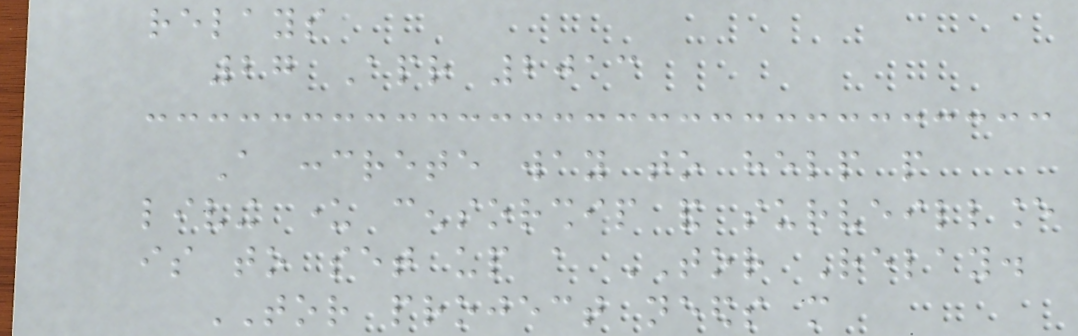relays
27 Apr 2013
A concrete way to help people
living under censorship and surveillance
is to set up a TOR Relay.
TOR project needs more
